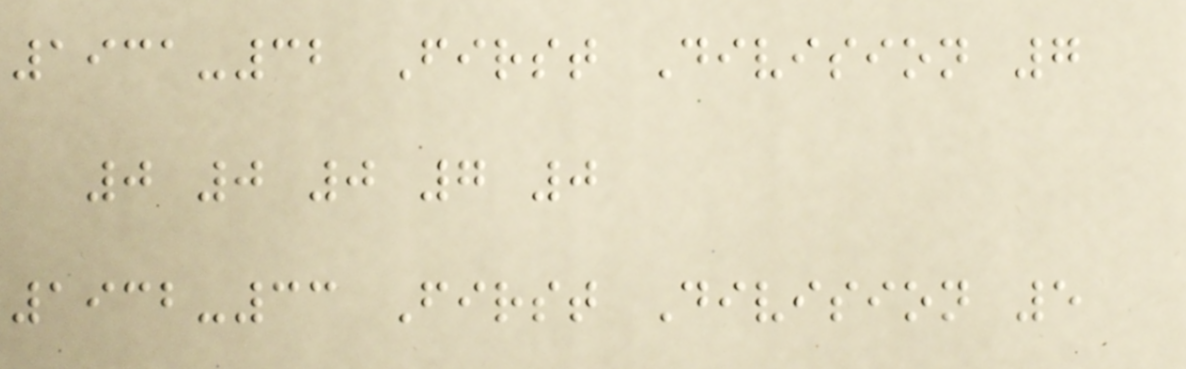1931-32 First Division 7
0 0 0 7 0
1932-33 First Division 5
